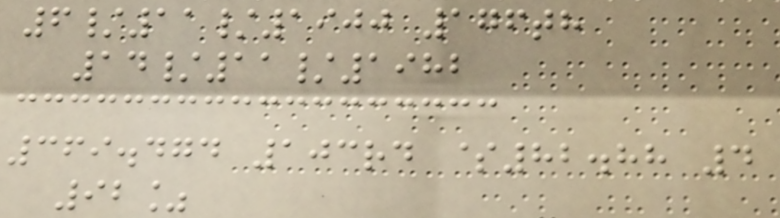6/11/1900 176th
14/11/1982
369.474 103rd $82.88 4
92%
